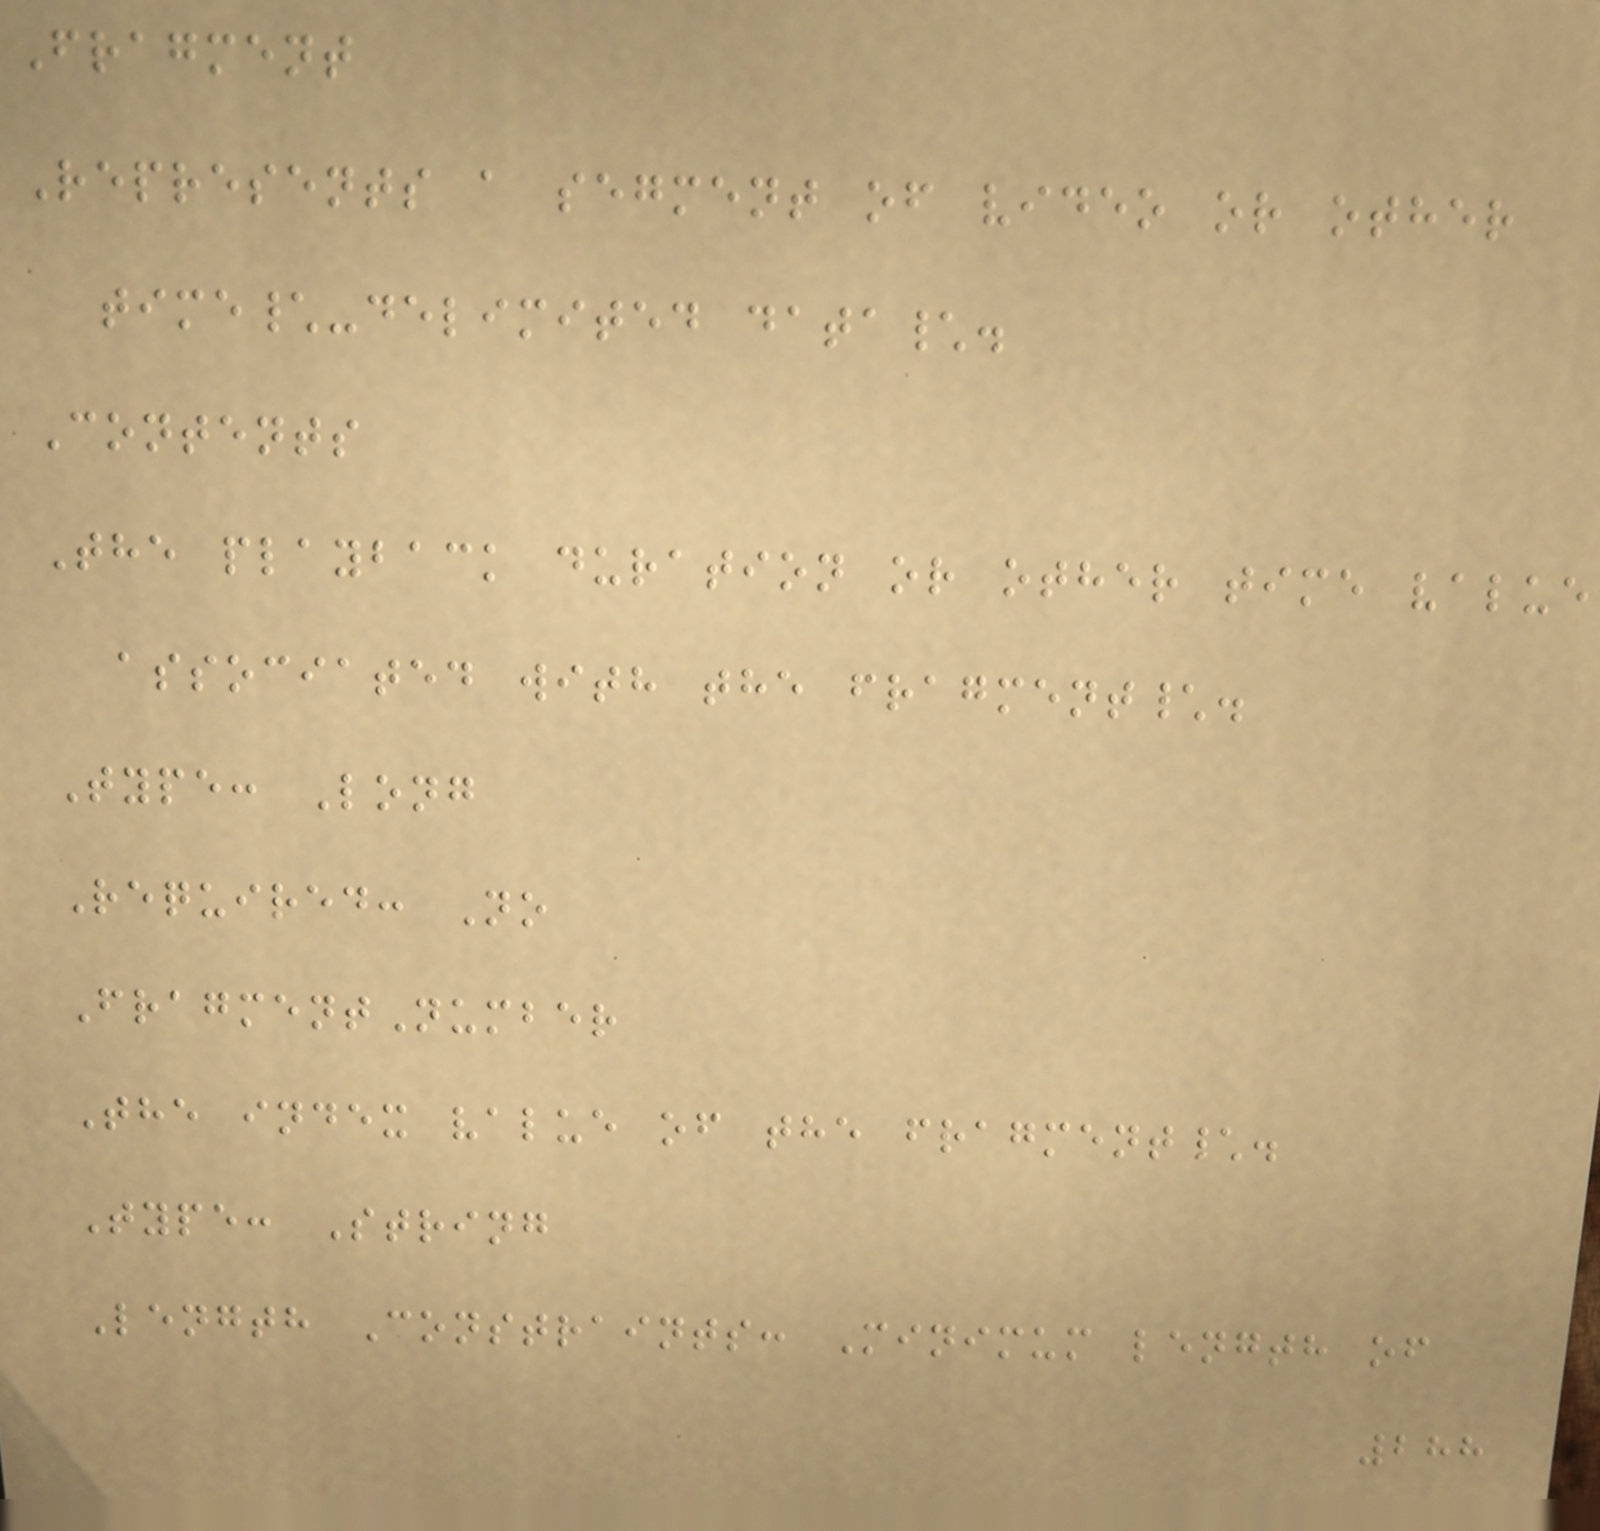Fragment
Represents a segment of video or other
time\-delimited data\.
Contents
The playback duration or other time value
associated with the fragment\.
Type: Long
Required: No
FragmentNumber
The index value of the fragment\.
Type: String
Length Constraints: Minimum length of
288
